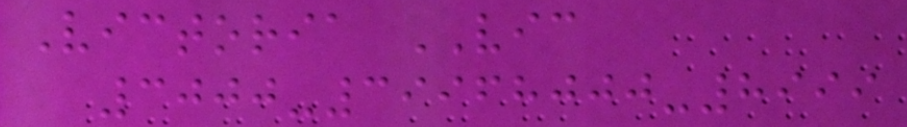Victoria VIC
3000-39968000-8999
